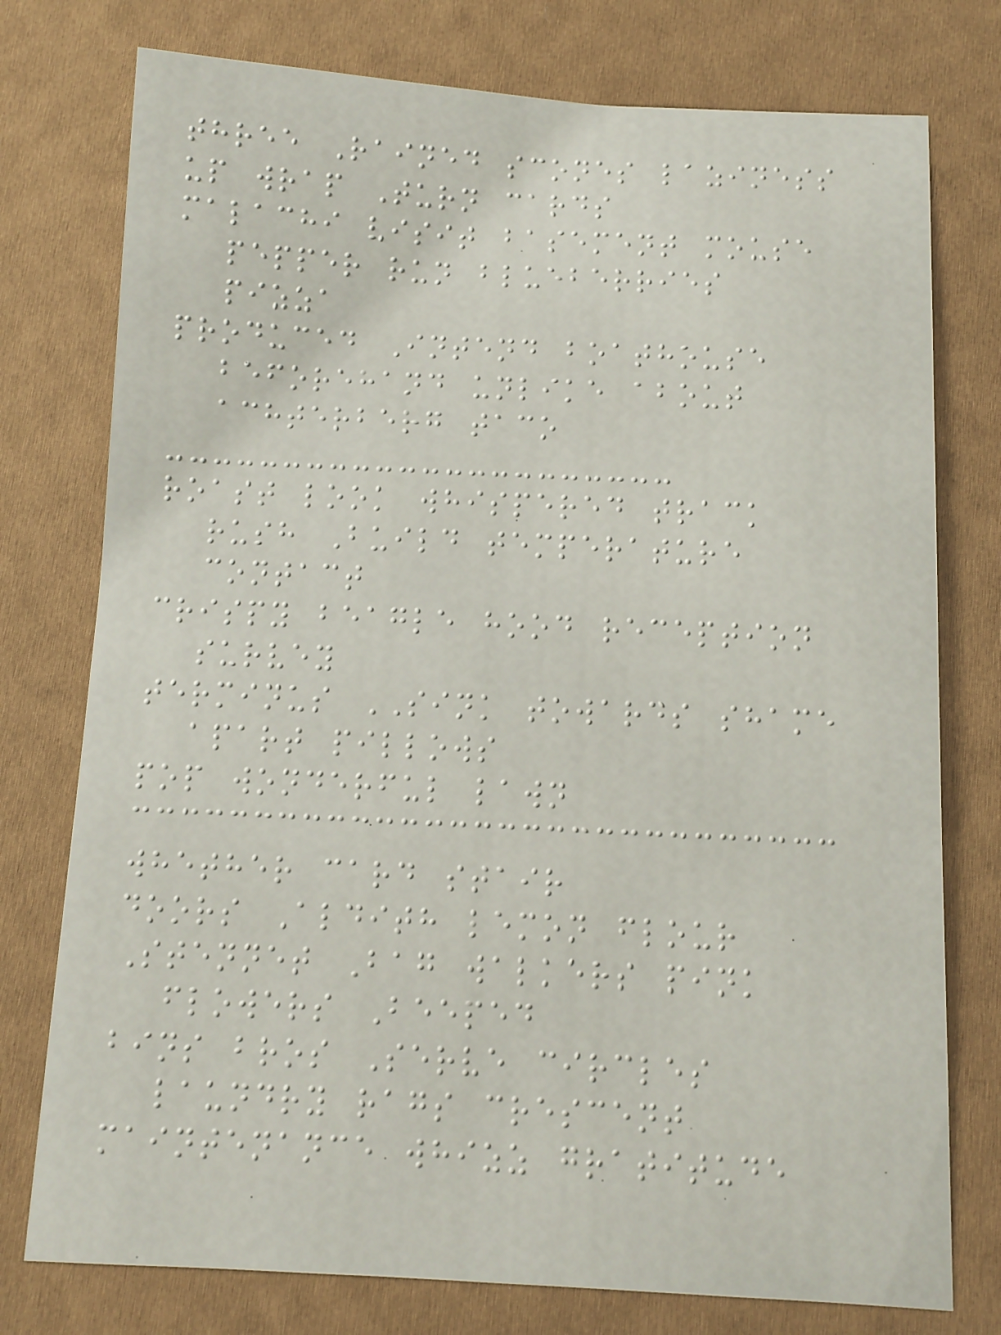three Rained scones laziness
up wrap Turn cards
malachi visit basement mouse
pepper run blueberries
pizza
produced Intend boathouse
beforehand unlike about
achterberg taco
roast look whispered track
rush Build temperature
contact
crispy beagle hood reception
survey
terminus SINK towards shame
apart pillows
pop wonderful lawn
whether card stair
doors Aldith lemon flour
Stennet Bag walkers pink
flowers Beeped
bins bros Serve circles
laundry rags crescent
maintenance whizz gratitude
